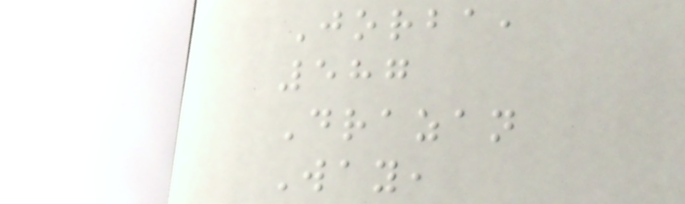Jorba,
587
Drazan
Way,
